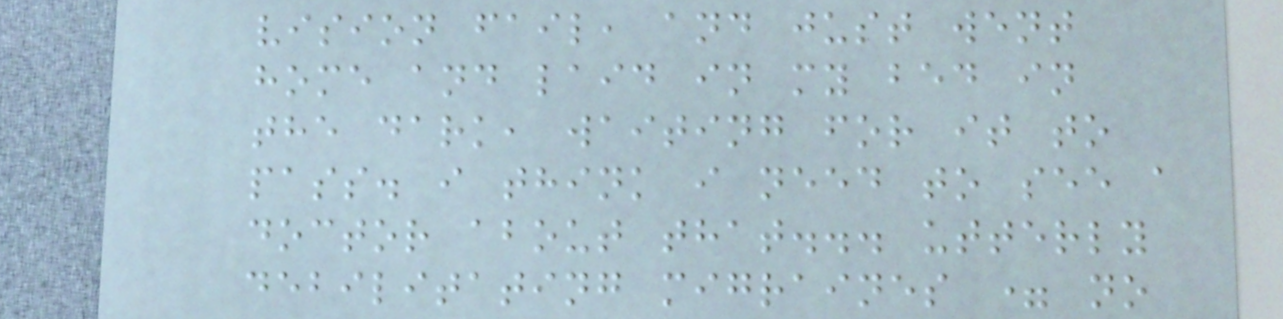vision fail, and just went
home and laid in my bed in
the dark, waiting for it to
pass. i think i need to see a
doctor about that... utterly
debilitating migraines = no
